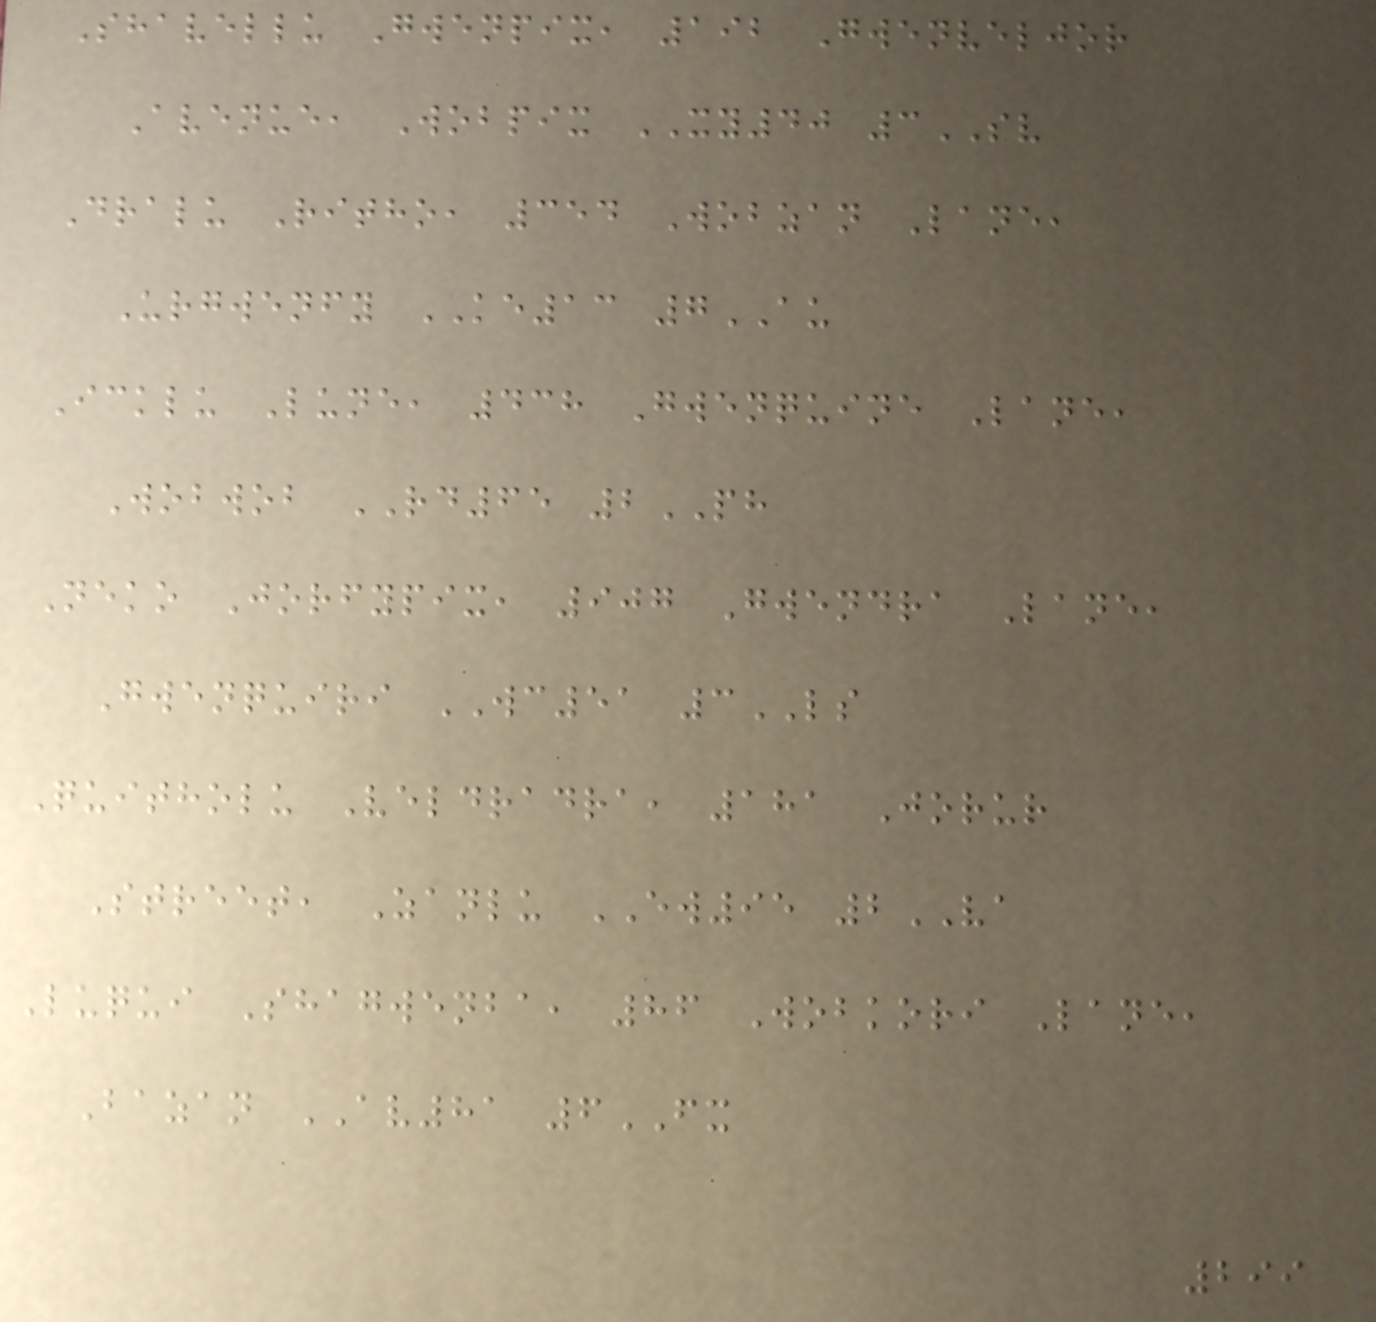Shavellu Gwenpix, 192 Gwenveljor
Avenue, Wobpix XY40 3SV
Dralu Ritho, 354 Wobzan Lane,
Urgwenfy KE13 7AU
Icklu Lune, 438 Gwenquine Lane,
Wobwob RD65 2PH
Neko Jorfypix, 907 Gwendra Lane,
Gwenquiri WC51 3LS
Quitholu Veldradra, 181 Jorur
Street, Zanlu EW95 2VA
Luqui Shagwenba, 86 Wobkori Lane,
Bazan AV81 6FX
299
